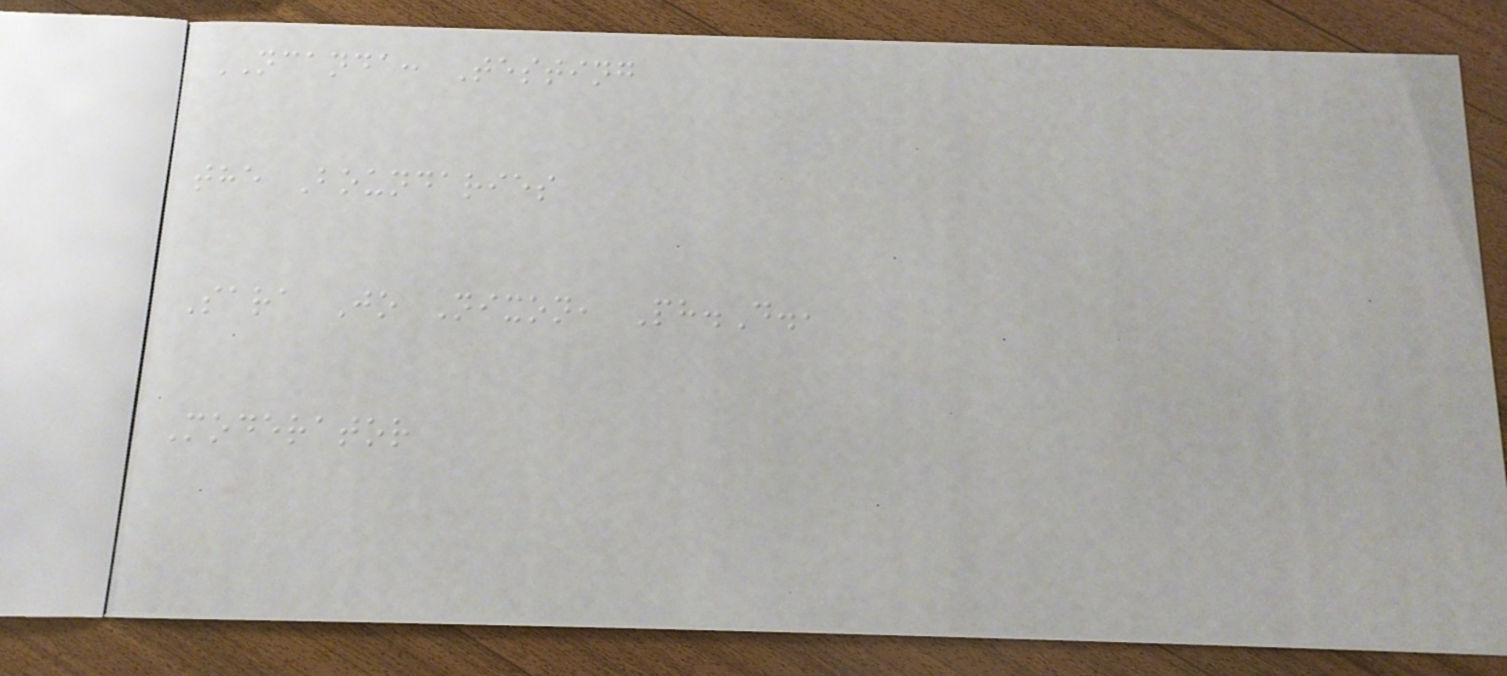NCANDA: Testing
the Boundaries
Sara Jo Nixon, Ph.D.,
Moderator
